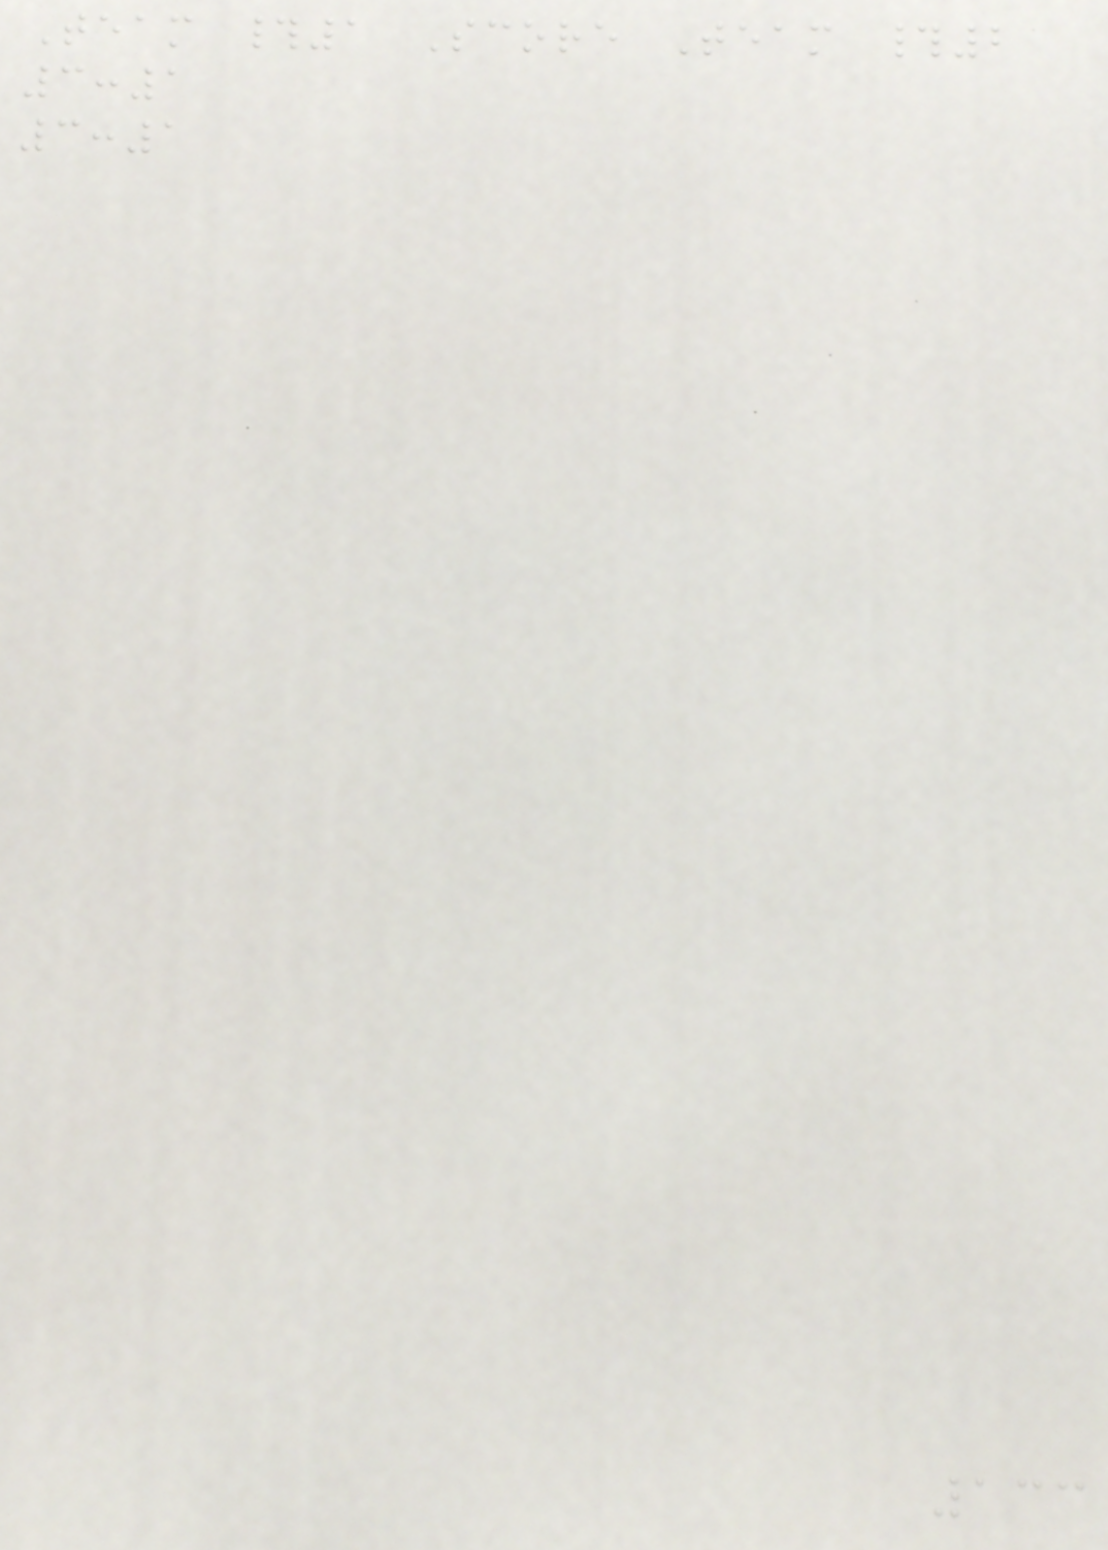Team #1 Score Team #2
3:1
3:1
133
